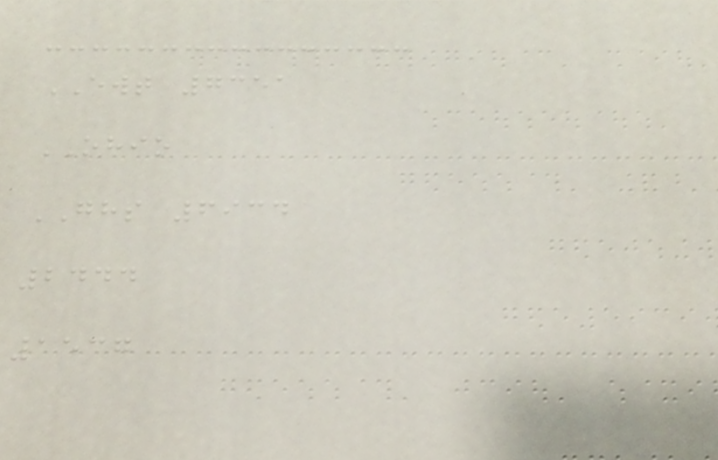EWT 7351
OHIO
GHS 6934
2444
1537
